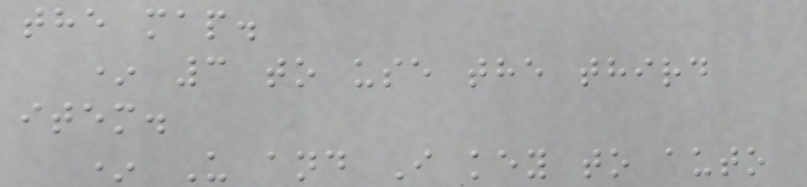the map.
* 3 to use the third
item.
* U and I key to auto
